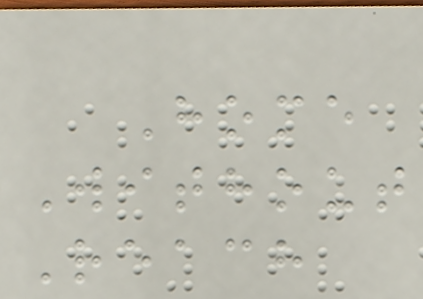Home
Without
Reach
